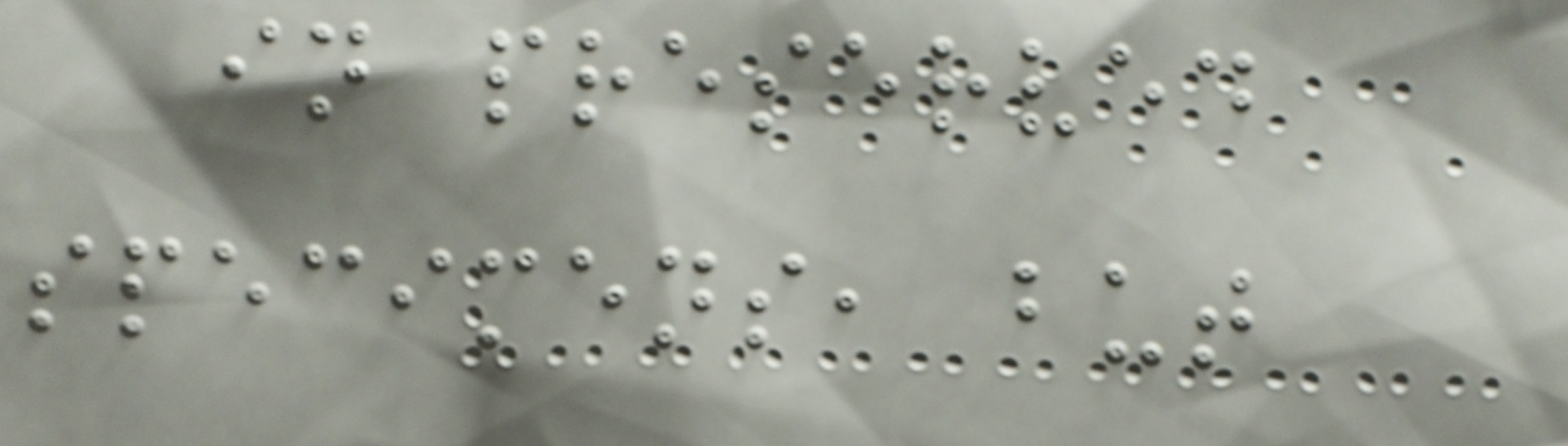in preserved
specimens, but
